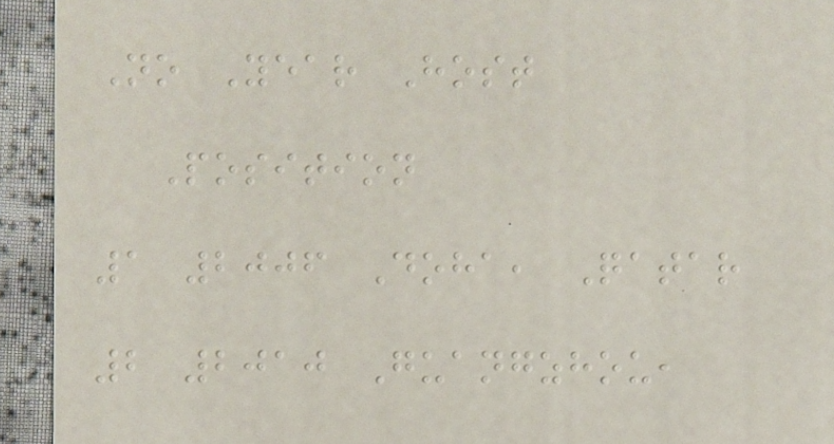No Year Host
Position
1 2006 Doha, Qatar
2 2010 Guangzhou,
